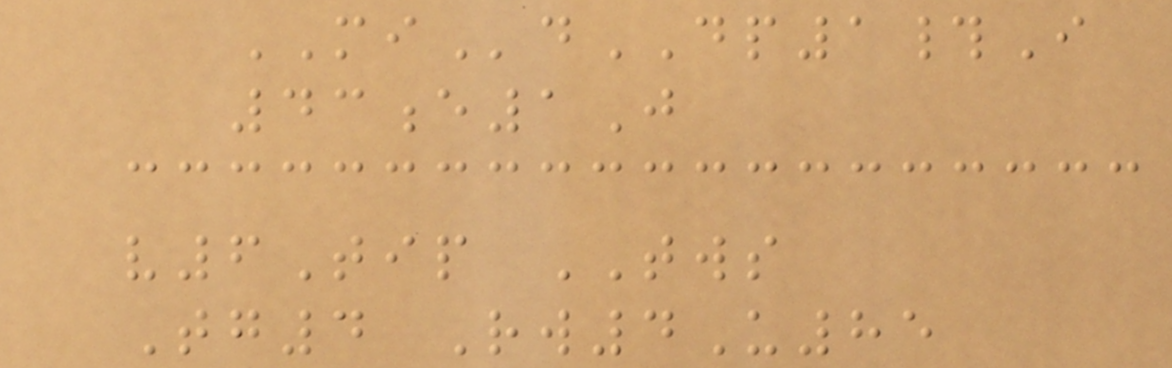MIdDP1#I
43e1J
v6Tip TWS
Tg4 Rw4U85
